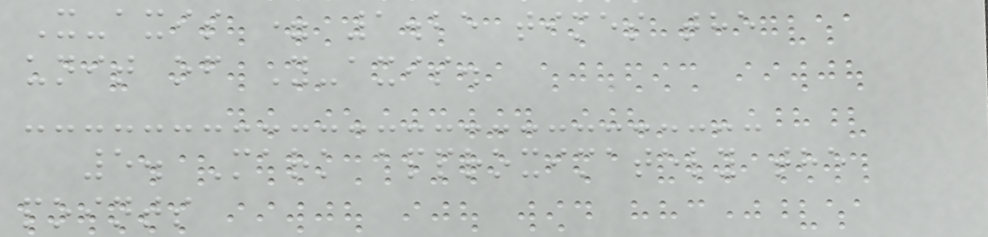X-axis = 1.25 times the
unit of Y-axis.
5. Mark approximately the
points
